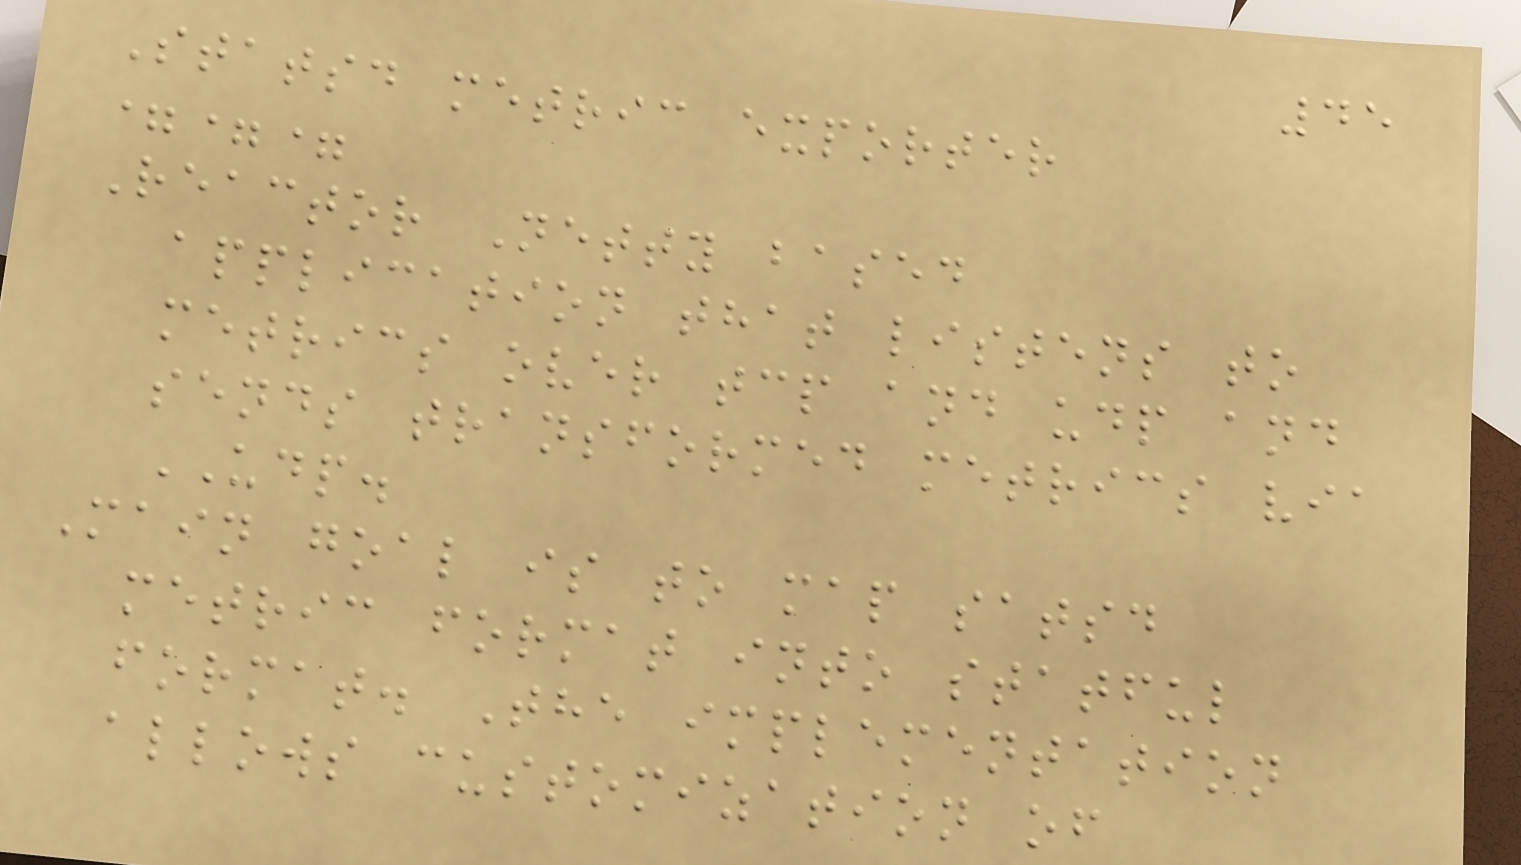45
Statsd metric exporter
===
Reactor Netty based
application that listens to
metrics over tcp and udp and
sends transformed metrics via
UDP.
Main goal is to map satsd
metric format into statful
format. The implementation
allows customization of
